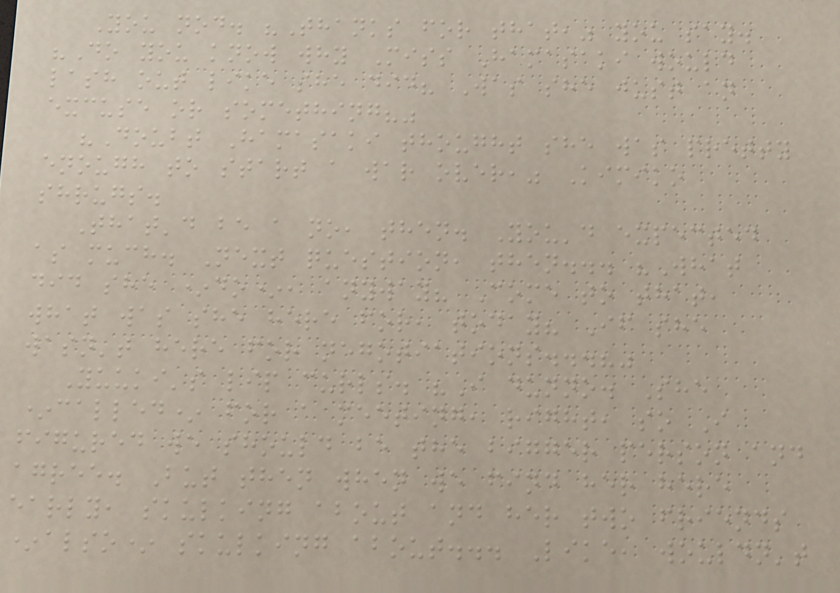You nod. "Thanks for that," you say.
"Do you know why Miss Hamasaki would
lash out like she did? Was she just an
excuse or something?"
"Doubt Hamasaki thought she was pretty
enough to start a war over," Kimiko
shrugs.
That'd be a no, then. You'd expected
as much. Next question, then... "What
did she *do*, anyway? Come to that,
what was she here for, today? If she
wasn't here for negotiations...?"
Yuuki's lip curls. "I dunno. She
*called* for a meeting, right, so I
figured we should be the bigger person and
agree. But then when we find her here
early, skulking about and her two friends
*also* skulking about... Like, wouldn't
